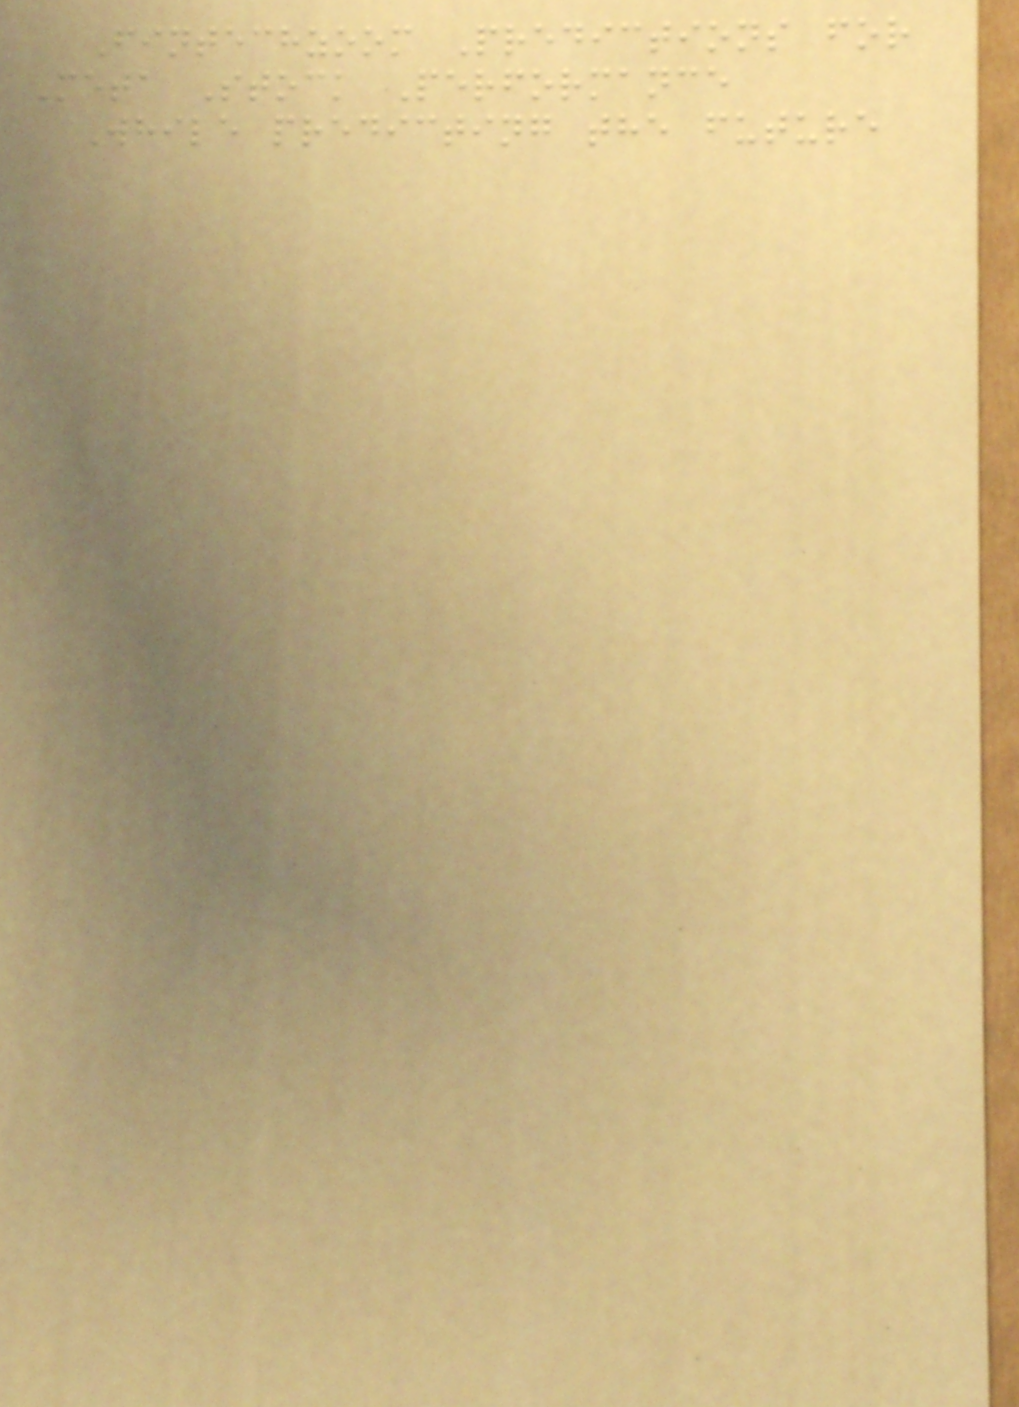Fintechzoom Predictions for
Meta Stock Performance
While predicting the future
